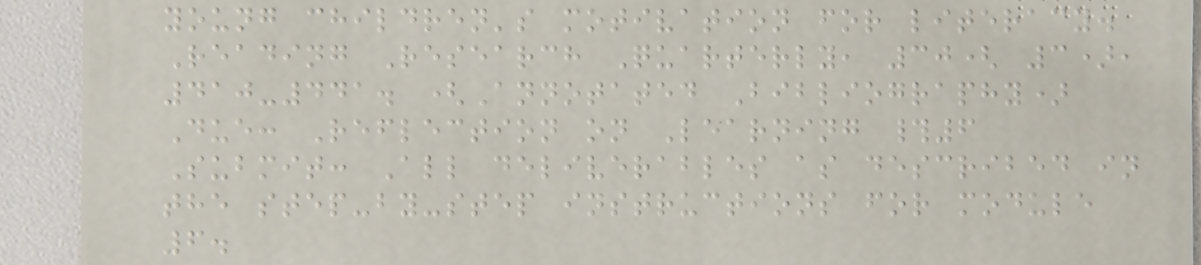young children's motivation for literacy.
Reading Research Quarterly, 30( 3),
410-441. (Annotated Bibliography)
Due: Reflection on Learning #6
Submit: All deliverables as described in
the step-by-step instructions for module
6.
